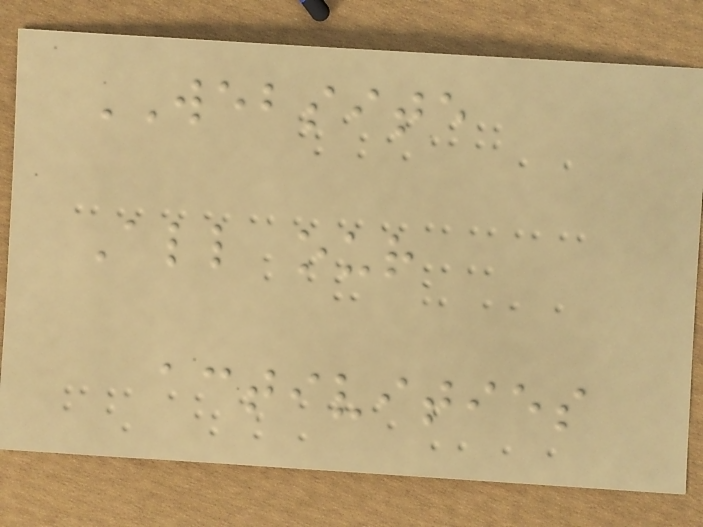WEBSITE
All our
activities
